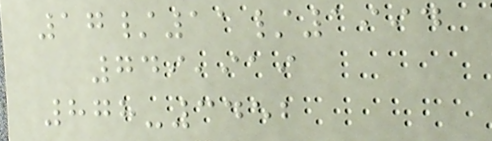17/11/1994
749,919
878-3452
